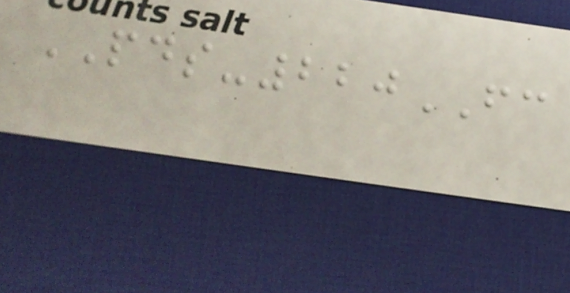PDS-220FC
